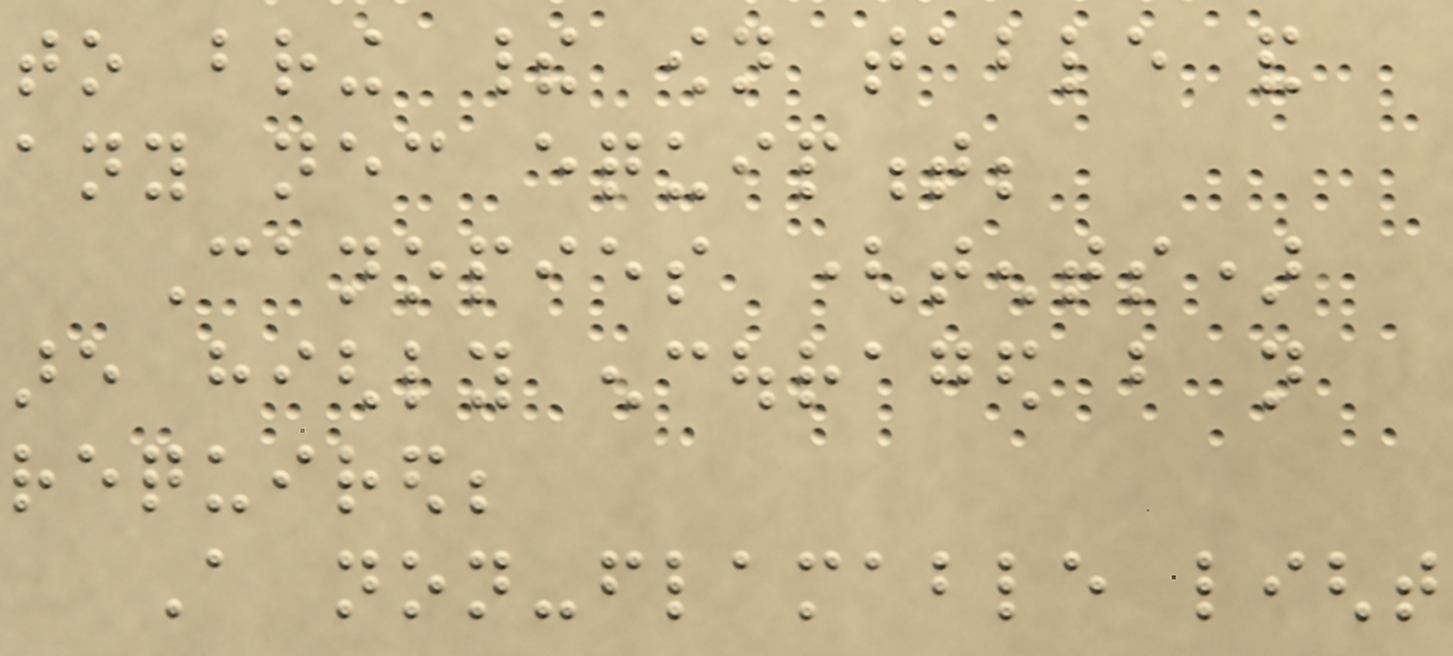to bring their own table and
any necessary equipment;
Canopies (tents)
are highly encouraged but not
required;
A non-flamable light
